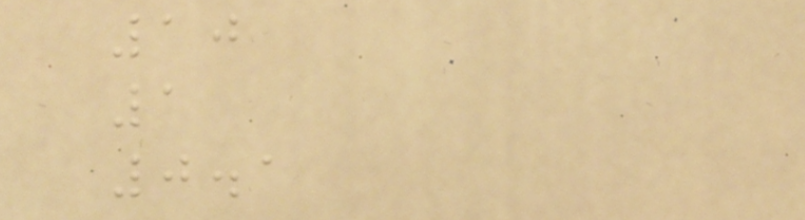10
1
0.1
